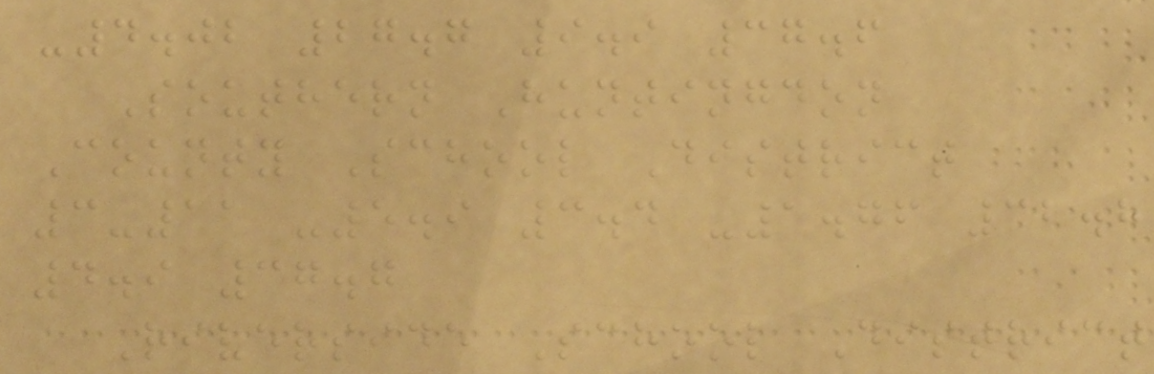-4.02 27.7 9.9 37.6
Southern Huntingdon
County School District
3-11 -5.9 3.4 -1.76 32.8
4.9 37.7
Riverside School District
